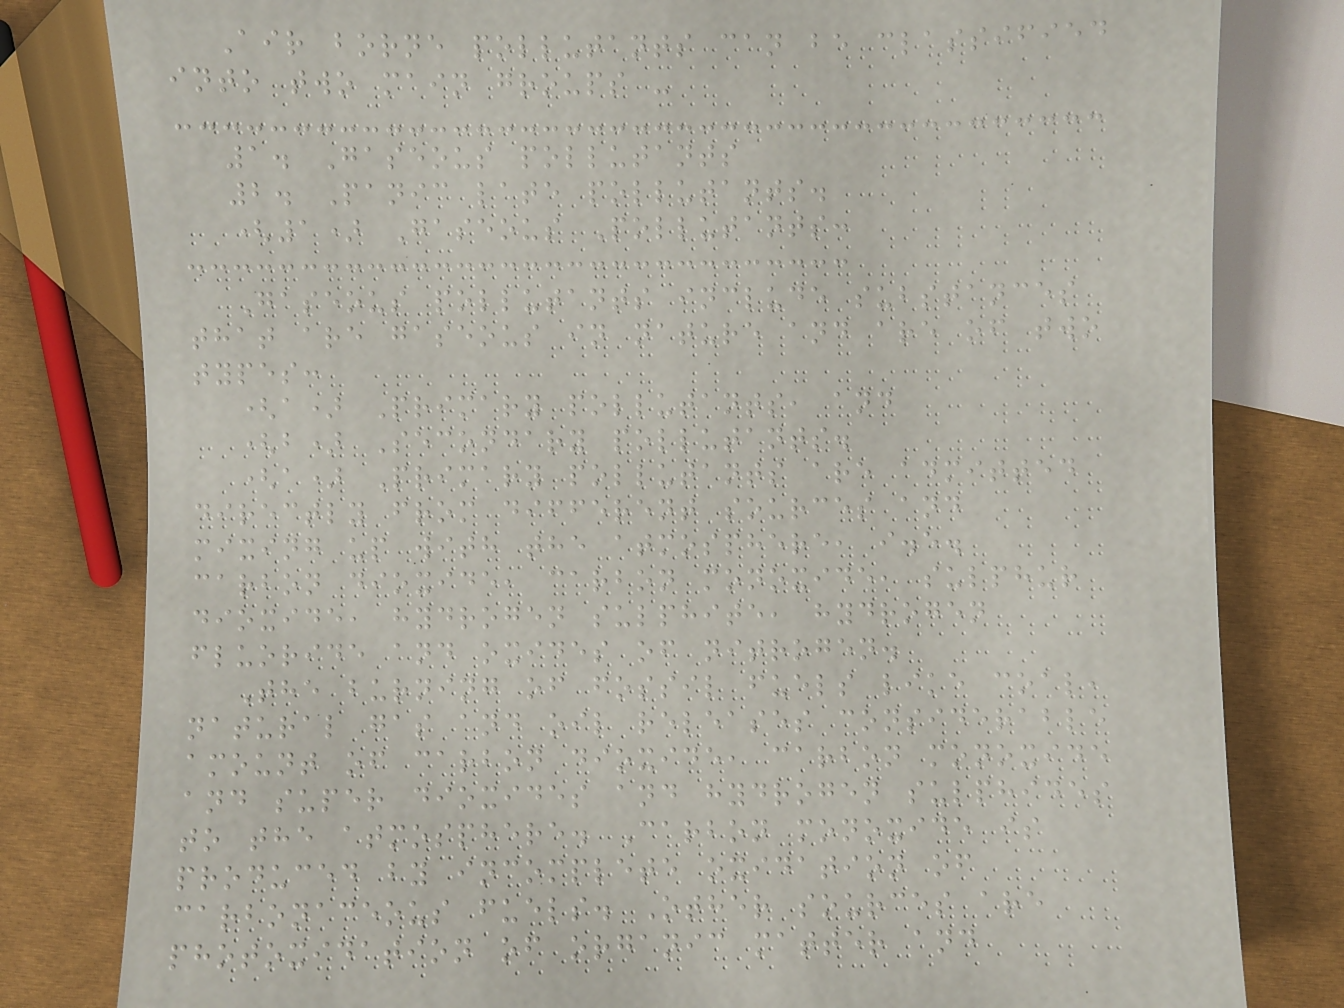Air borne pollutants can be classified
into two main groups -
1. Gaseous pollutants
2. Panic late pollutants.
(1) Gaseous Pollutants:
Gaseous pollutants include substances
that are gaseous in nature and are of two
types:
(a) Primary pollutants, and
(b) Secondary pollutants.
(a) Primary pollutants are admitted
directly from different sources and
mixing up with the atmosphere, i.e.
carbon dioxide, carbon monoxide, sulphur
dioxide, hydrogen sulphite, hydrogen
fluoride and oxides of nitrogen.
The burning of fossil fuels like coal,
natural gas and oil releases considerable
amount of carbon dioxide, carbon monoxide
and super dioxides and hydrogen sulphides
to the atmosphere. Carbon monoxide is
produced by incomplete oxidation of
carbonaceous fuels. Other sources are
photoxidation of organic matter and
